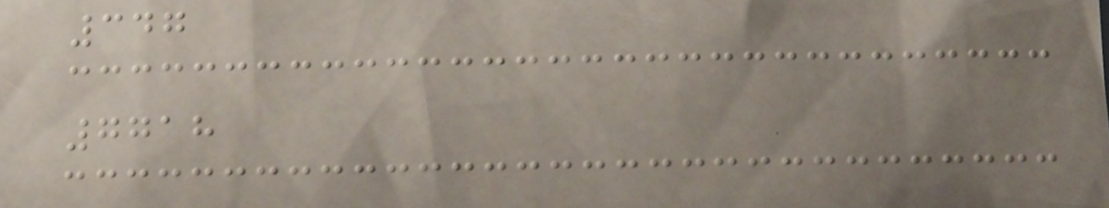347
7718
